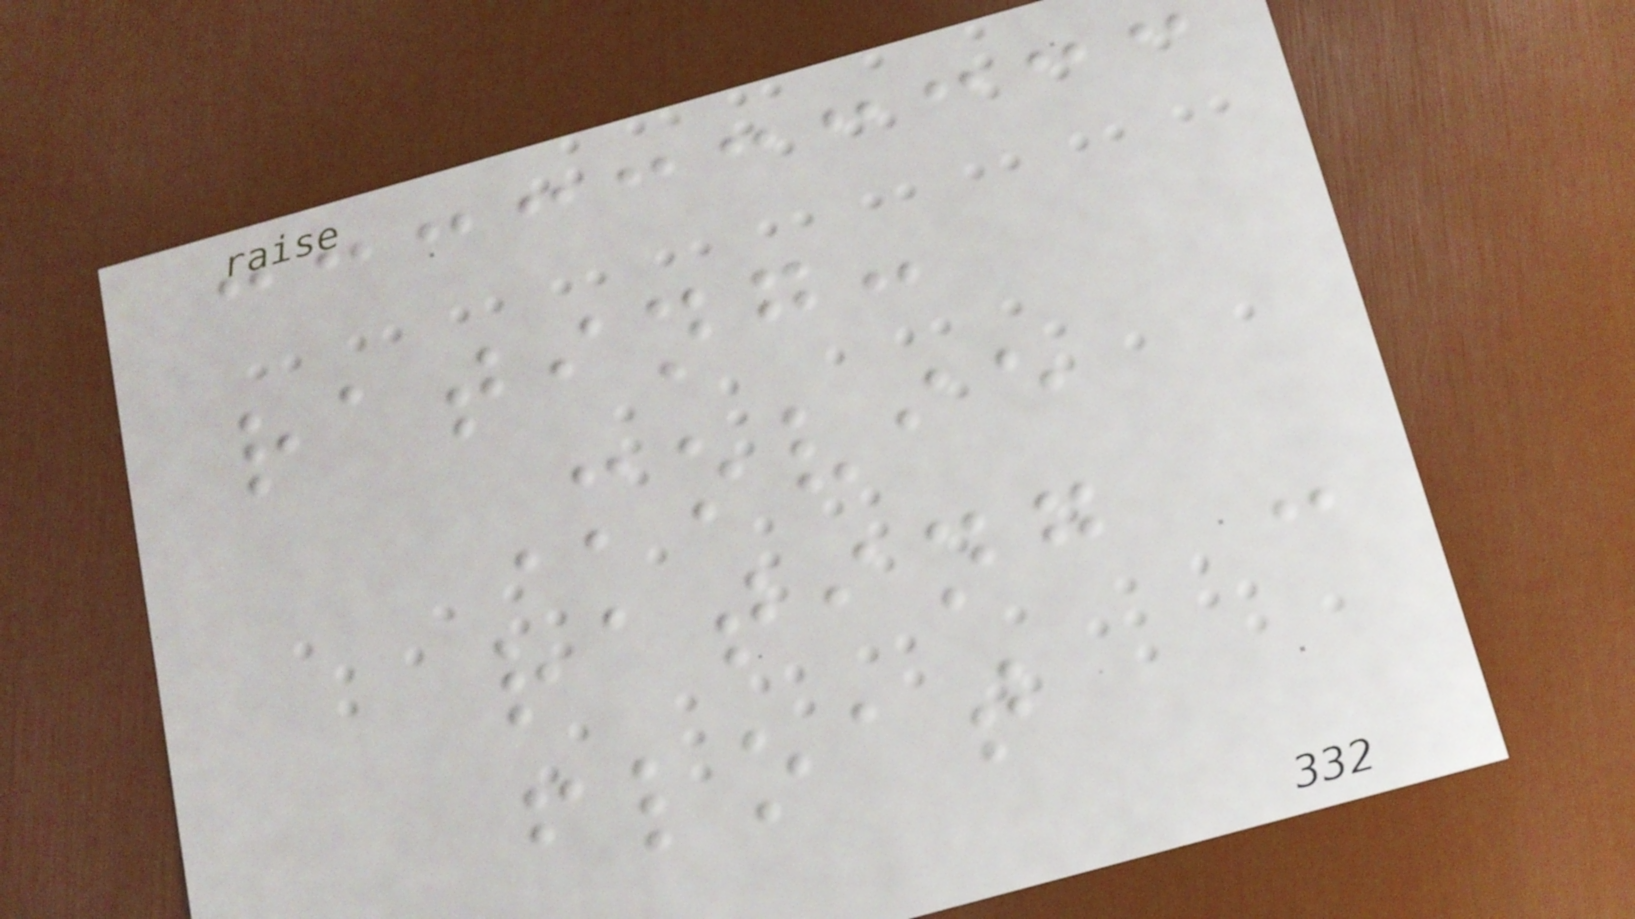rating:
Movie
rating -
float
